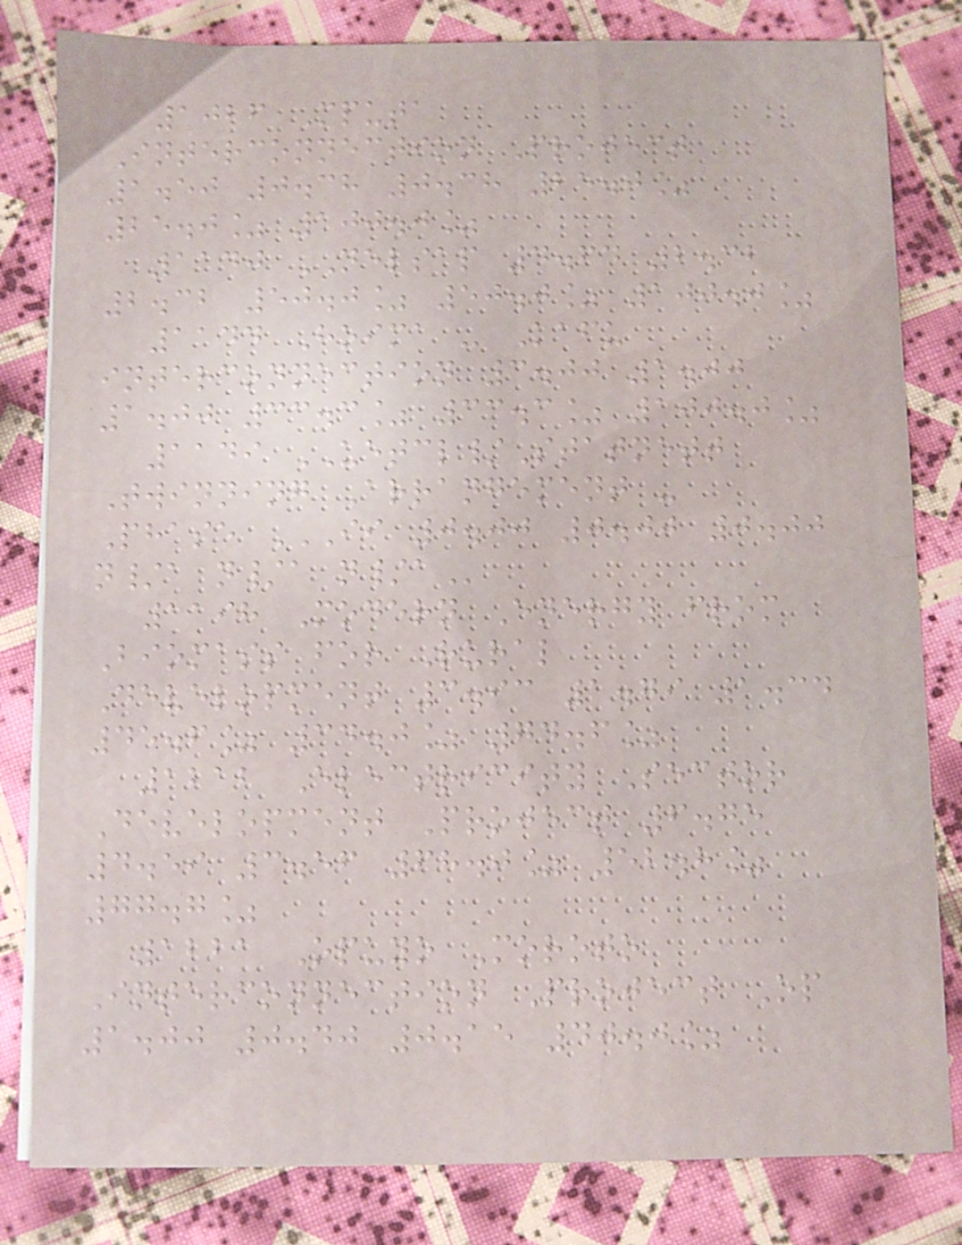1026 Mputa
Interconnection Project
1.50 0.38 0.38 25.0%
25.0% 100.0%
1140 NELSAP 4.64 2.32
2.32 50.0% 50.0% 100.0%
1144 Hoima - Kafu
interconnection 3.00 1.00
1.00 33.3% 33.3% 100.0%
1149 UETCL/Statnett
Twinning Arrangement -
Phase II 0.00 0.00 0.00
N/A N/A N/A
1198 Modern Energy from
Biomass for Rural
Development 3.93 1.79 1.34
45.6% 34.0% 74.6%
1212 Electricity Sector
Development Project 6.75
4.59 3.56 68.0% 52.8%
77.7%
1221 Opuyo Moroto
Interconnection Project Op
1.00 0.40 0.15 40.0%
